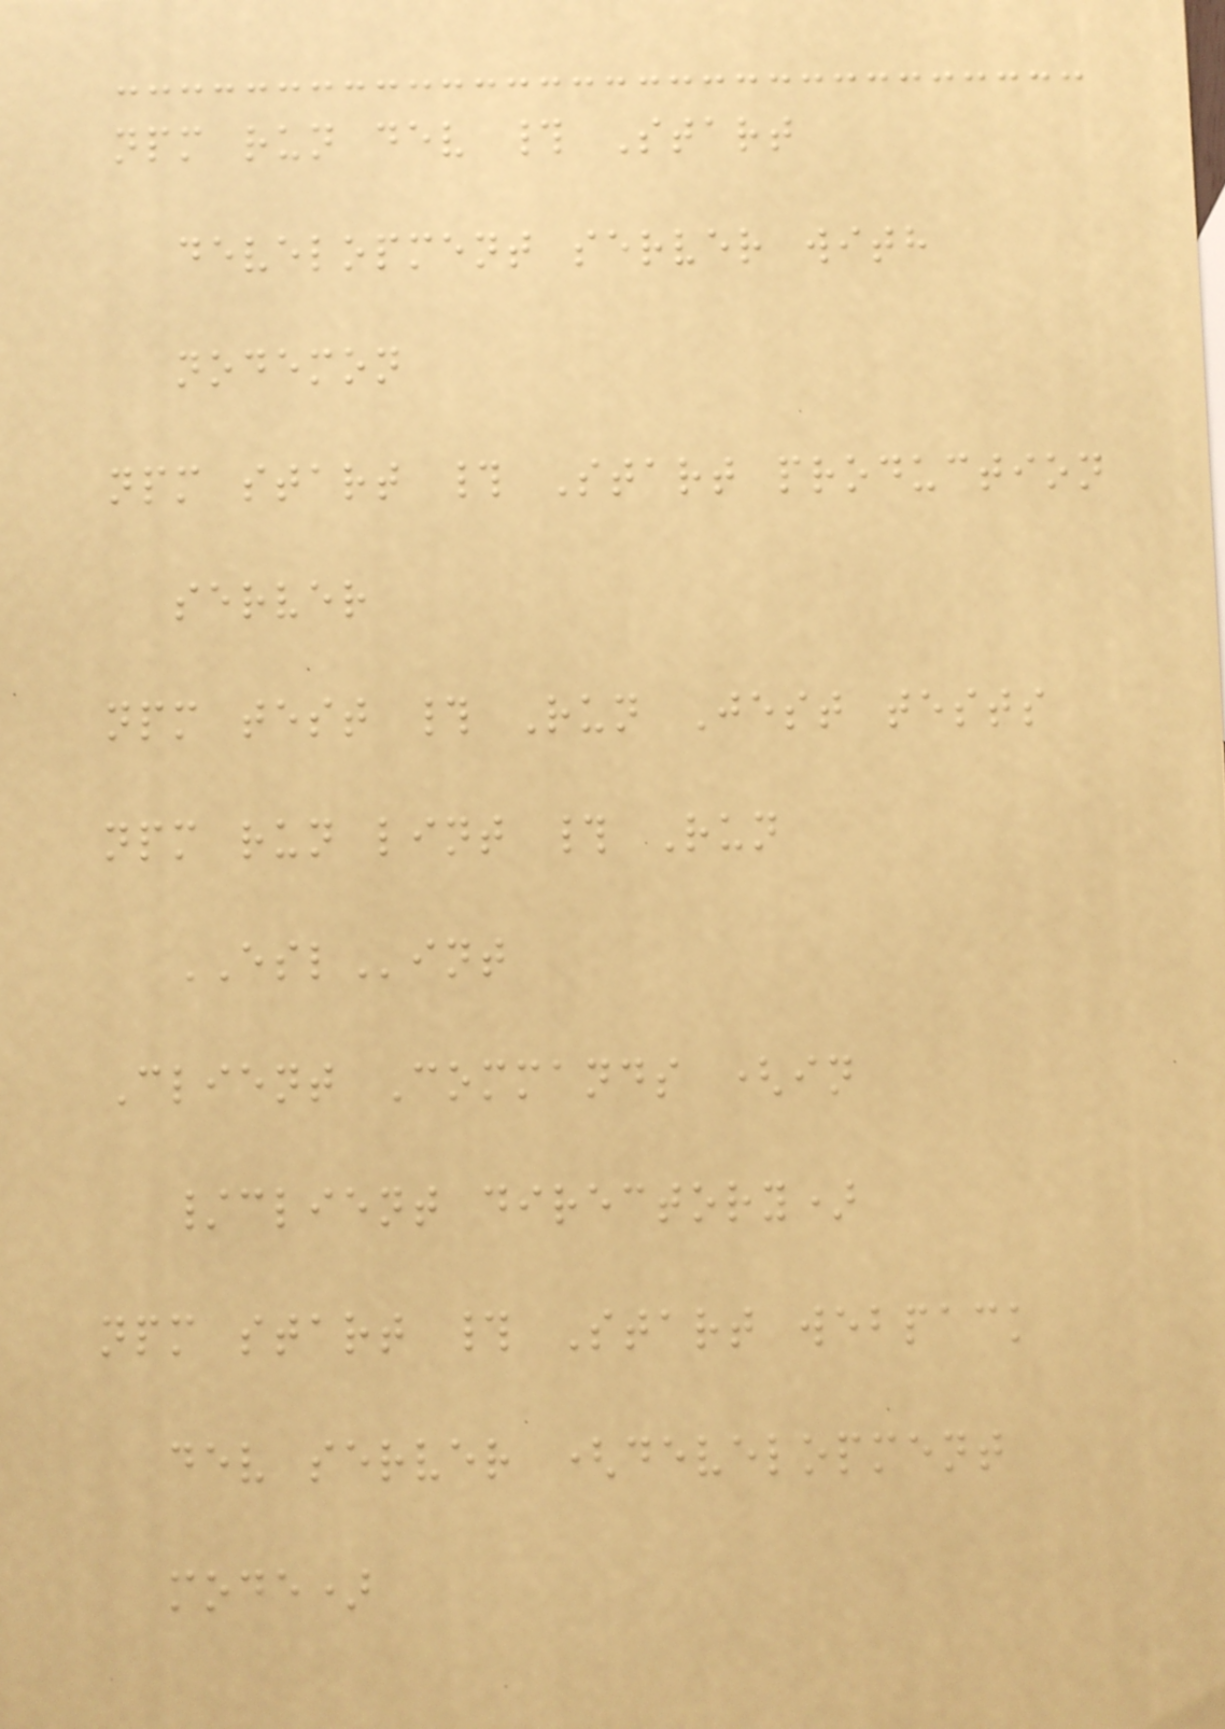npm run dev # Start
development server with
nodemon
npm start # Start production
server
npm test # Run Jest tests
npm run lint # Run
ESLint
Client Commands (in
/client directory)
npm start # Start webpack
dev server (development
mode)
